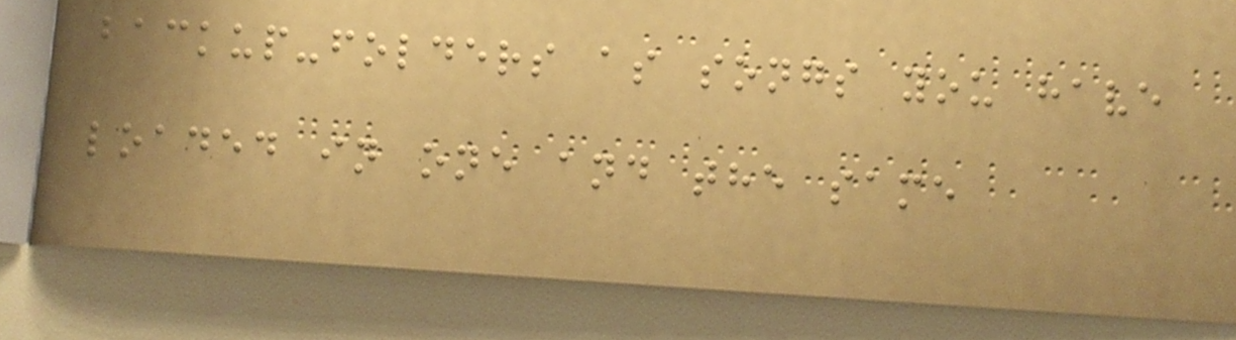backup-folders as songs you have
loaded in one and the same
